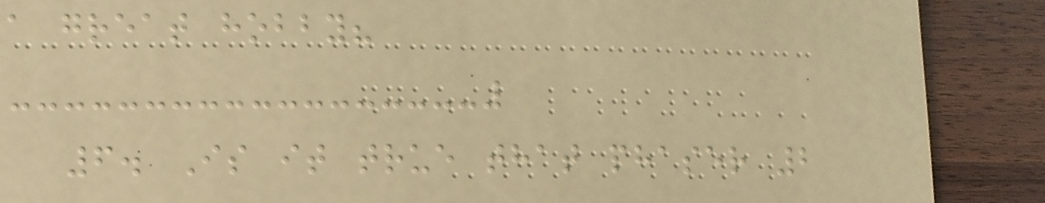a great hobby?
6. Is it true that phaser 2
